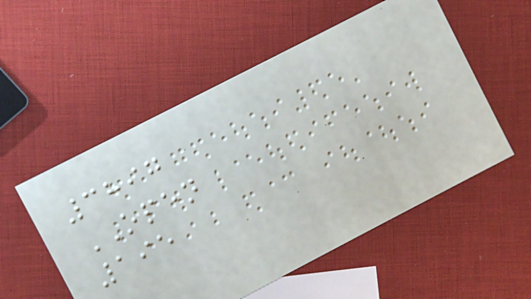3897
OPEN
195
